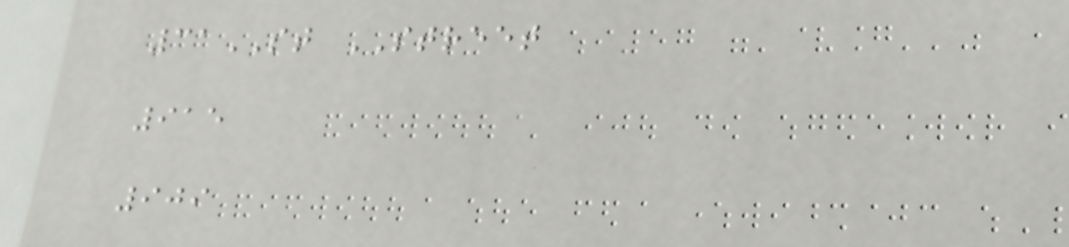31ST STREET
915
909
